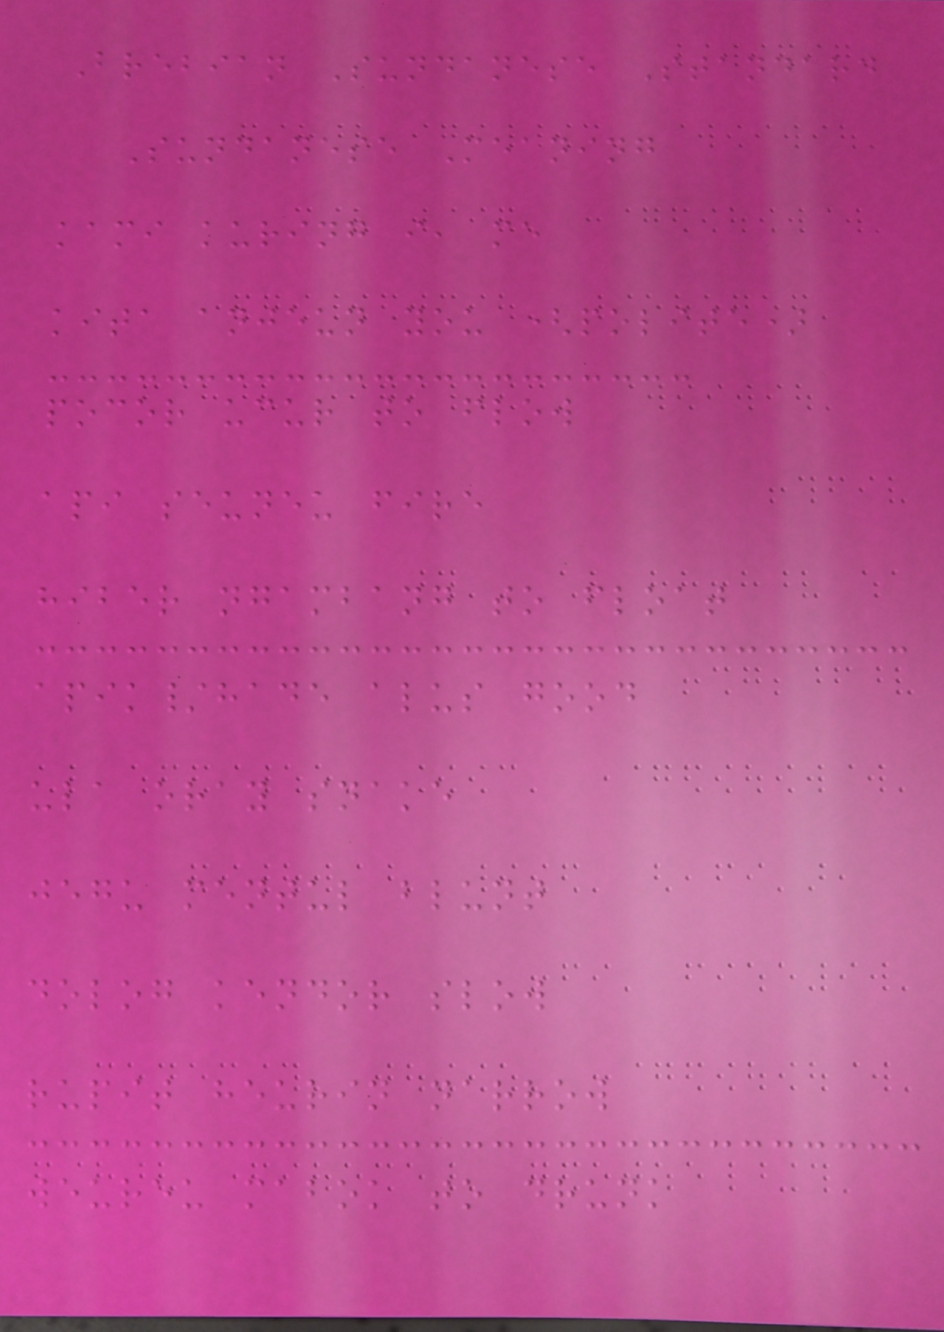Brebian Sundanese Standard
Sundanese Meaning
kami kuring i, me
kita anjeun you (polite)
pocor ucur to flow
api seuneu fire
hiber ngambang to float
apik/hade alus good
ula oray snake
jegu mentul blunt
dolog kendor slow
rupit heurin narrow
weureu mabok to drunk
